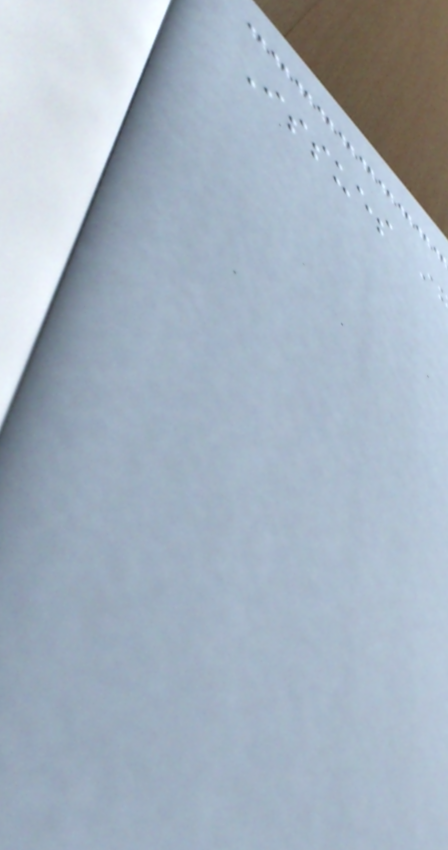Issues
